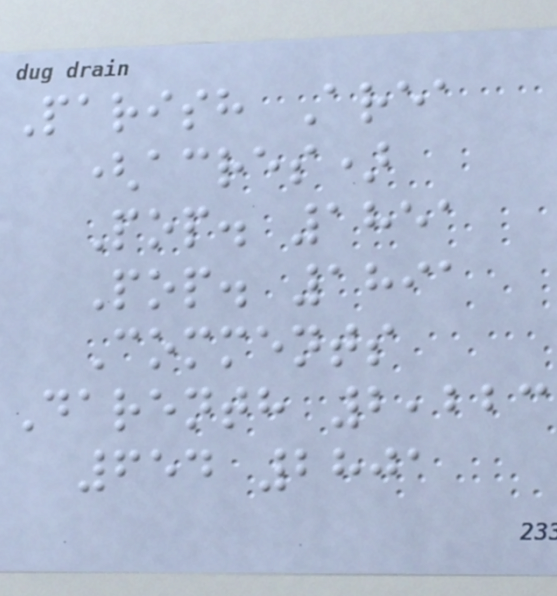Parish Area
(acres)
Pop. 1851
Pop. 1891
Comments
Darenth 2,223
654 2801
